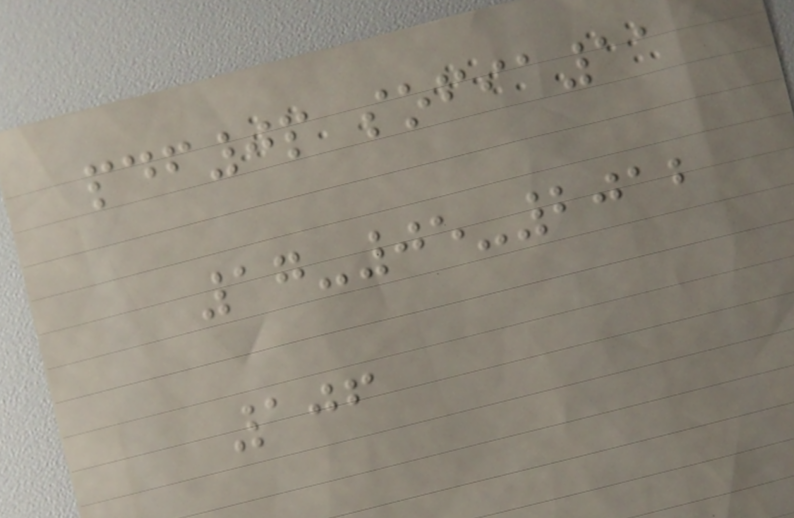pdf0p sofia11
17-05-2012
106
